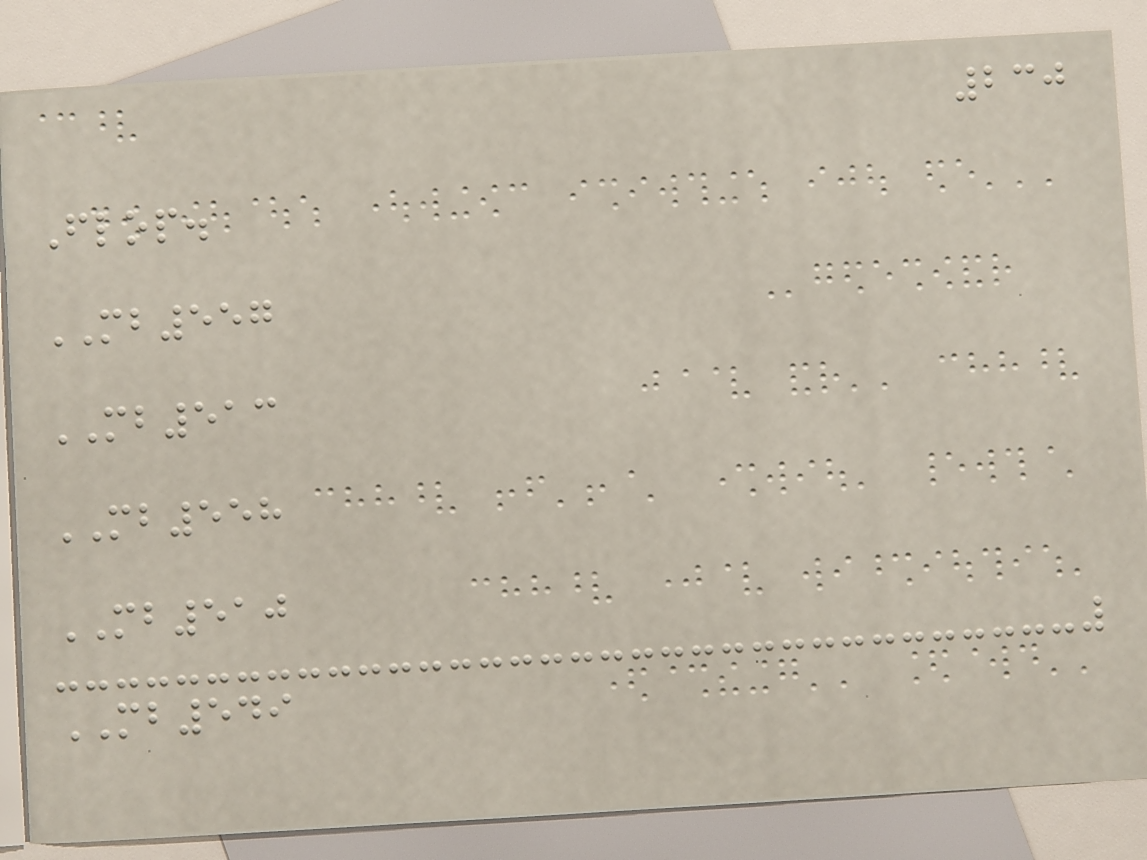230
Flop.
MB557
MB513
MB558
MB510
MB549
